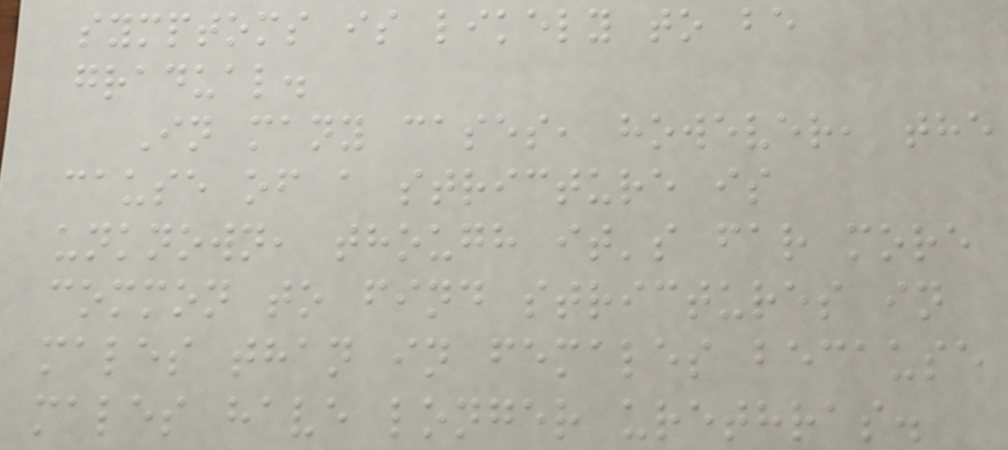symptoms is likely to be
gradual.
In many cases, however, the
cause of a stricture is
unknown, though it's far more
common to find strictures in
males than in females because
males have longer urethras.
